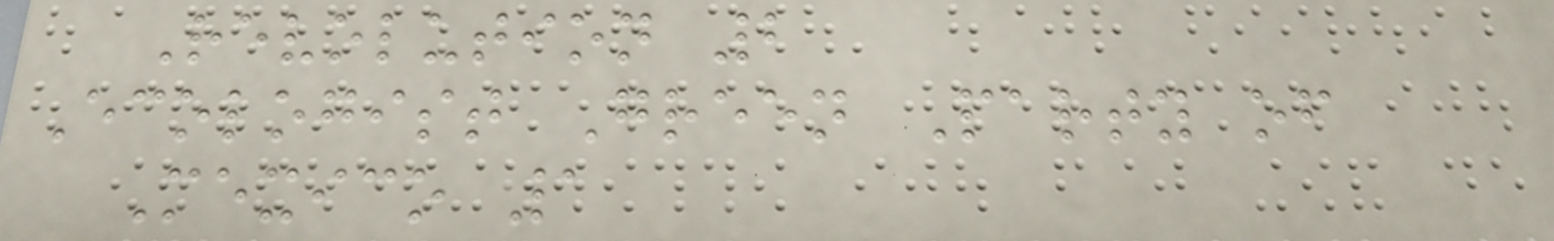Revolution 2
Ecologist Green Party of
Mexico 1
